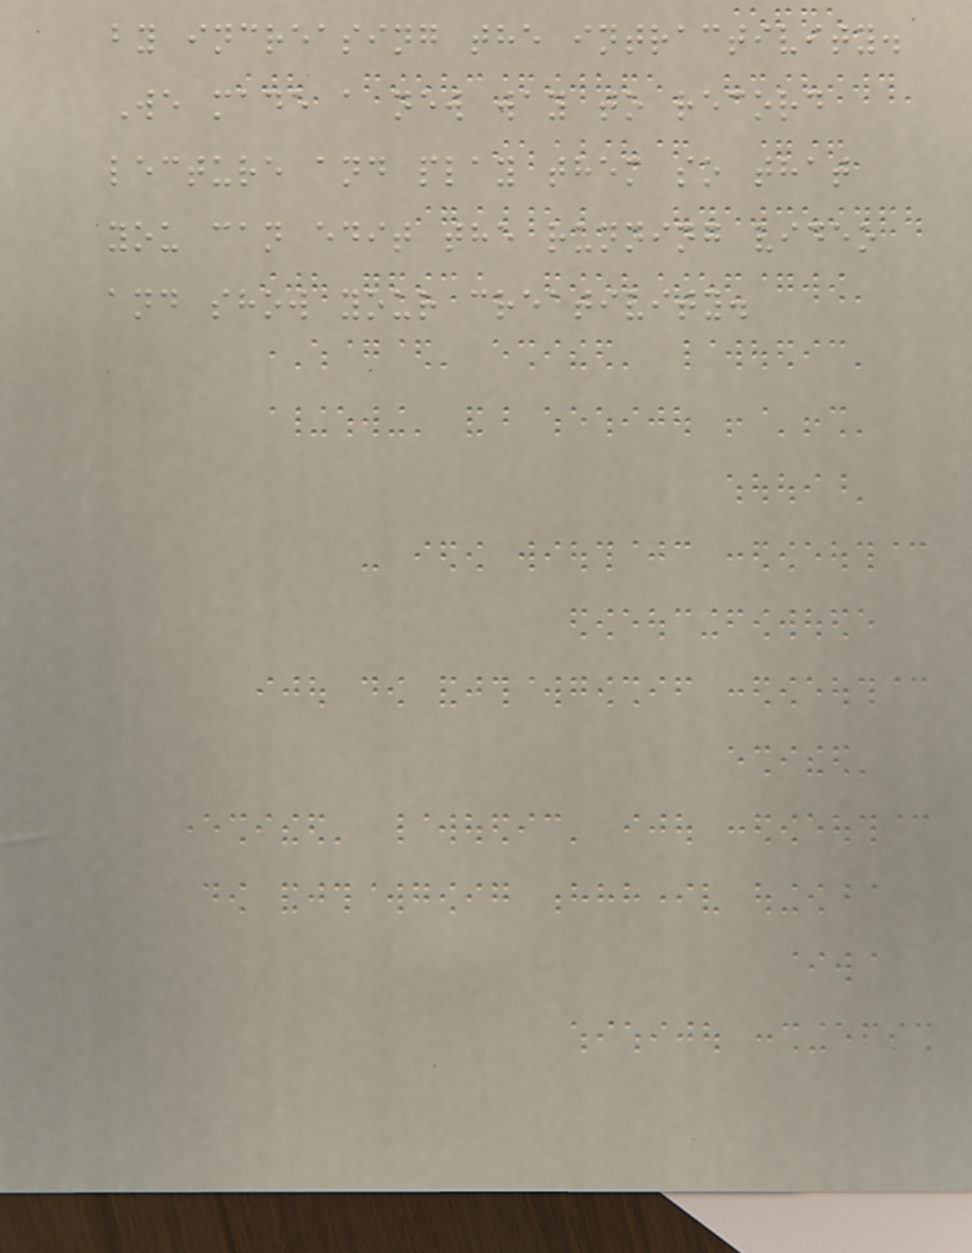by increasing the intractivity.
We made a new way to record
lecture and play them so that
you can edit the running video
and show your creativity.
